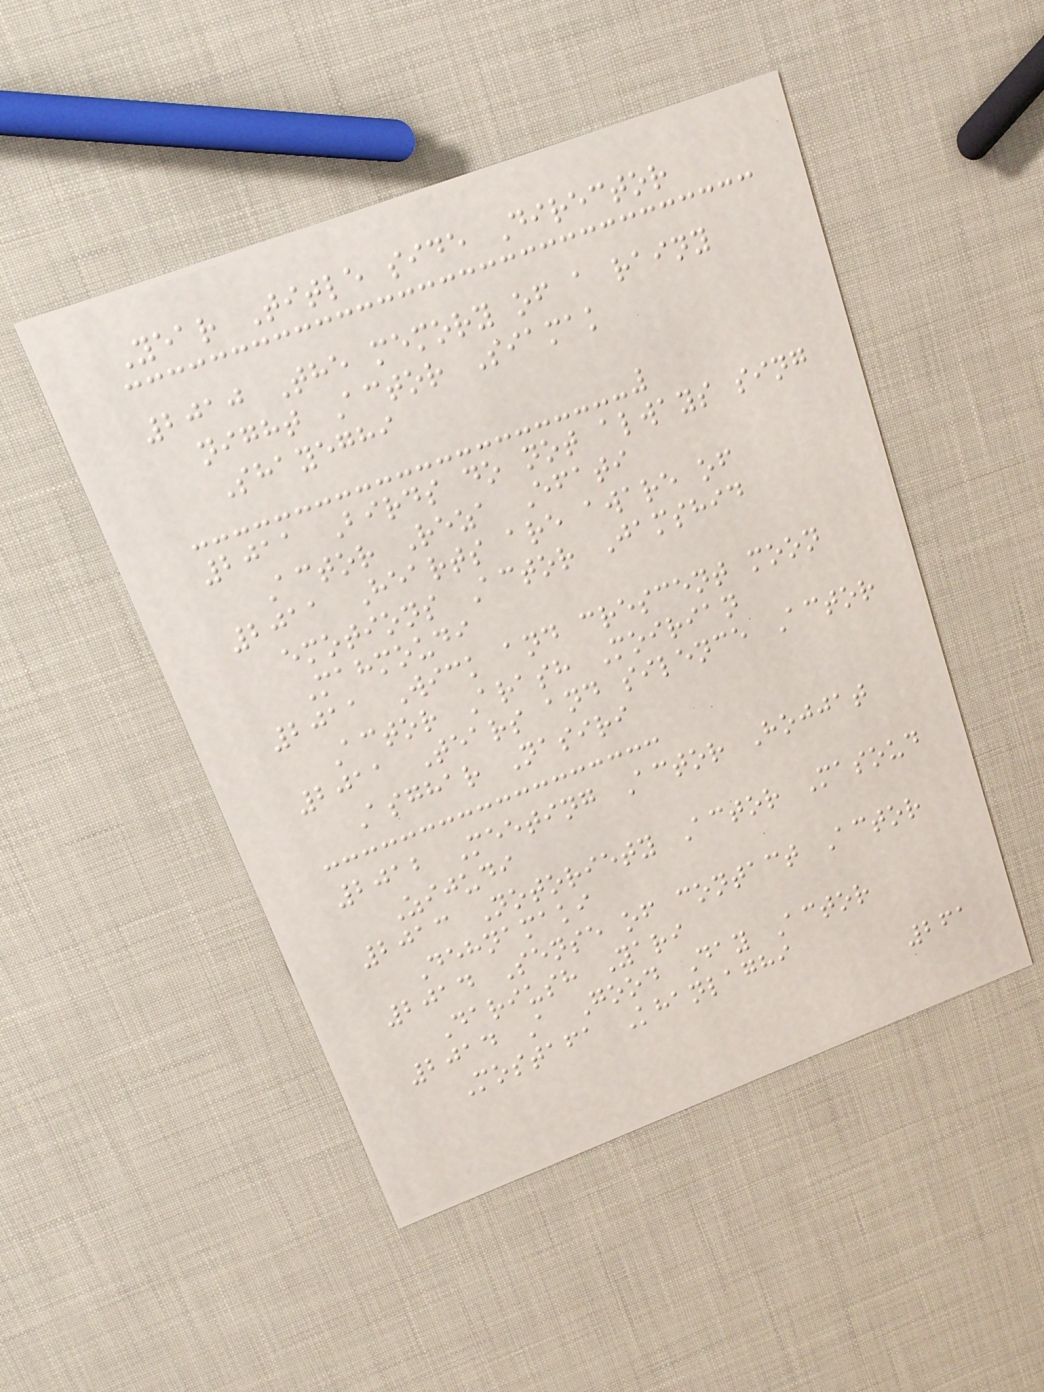Year Title side Director
2010 The memory of a rainy
night Actor Siamak
Shayeghi
2011 Birds do not always sing
Actor Reza Efati
2011 Hearts are aware of
emotions Actor Jamshid
Mahmoudi
2011 Wick and crescent moon
Actor Arash Moirian
2011 Tears and silence Actor
Asghar Nasiri
2012 Meeting Actor Hojjat
Zijudi
2013 Notoriety Actor Masoud
Dehnamaki
2014 Sense of contact Actor
Dariush Yari
2014 A Good Day Actor
Mostafa Khanlaghi
261
